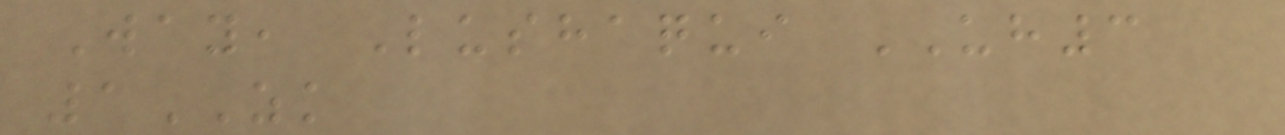Way, Lushaqui UH3
1ZK
